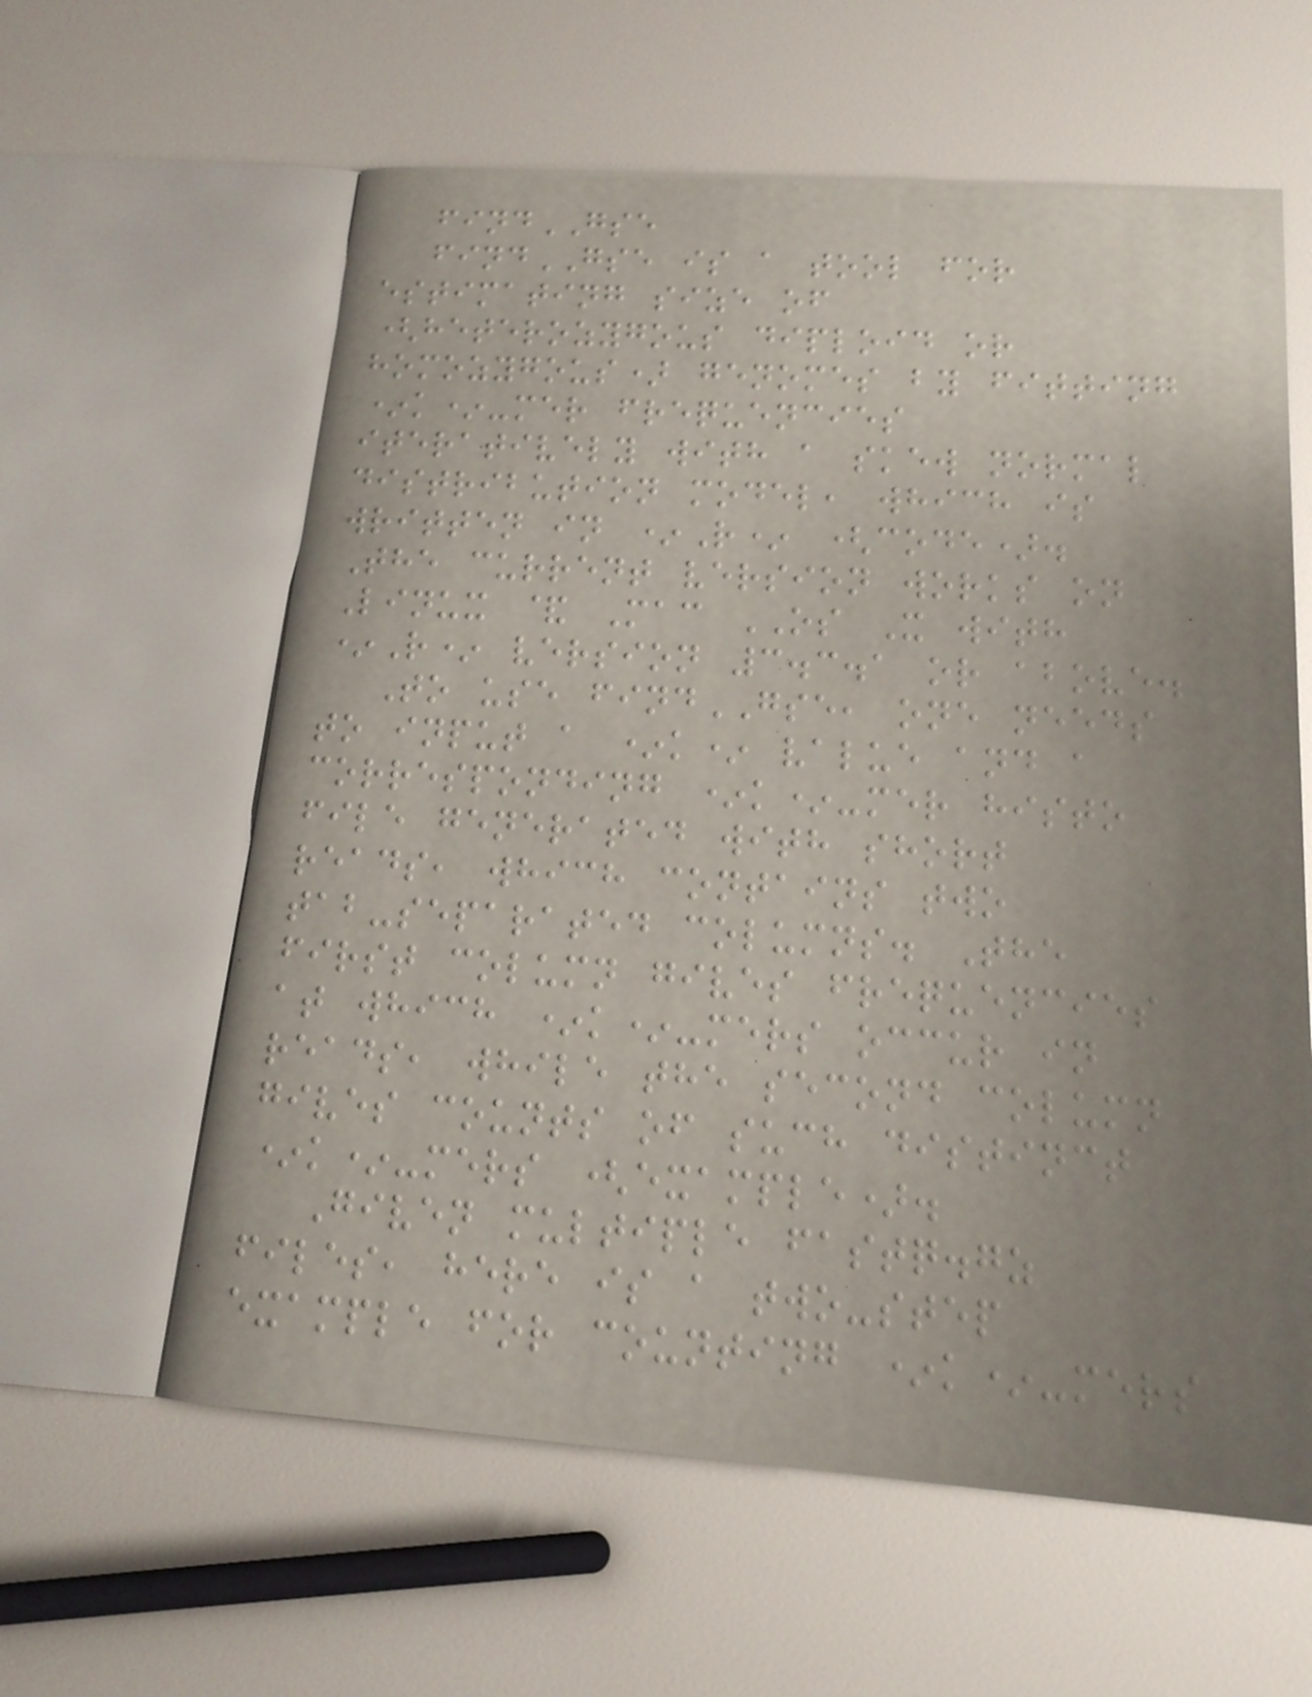findGSE
findGSE is a tool for
estimating size of
(heterozygous diploid or
homozygous) genomes by fitting
*k*-mer frequencies
iteratively with a skew normal
distribution model, which is
written in *R* (code).
The current version works on
Linux & Mac OS X with
*R* version 3.3.1 or above.
To use findGSE, one needs
to input a *k* value and a
corresponding *k*-mer histo
file generated with short
reads, which contains two
tab-separated columns. The
first column gives frequencies
at which *k*-mers occur in
reads, while the second column
gives counts of such distinct
*k*-mers (example).
Given multiple fastq.gz
files, here is a two-step
example for counting *k*-mers
